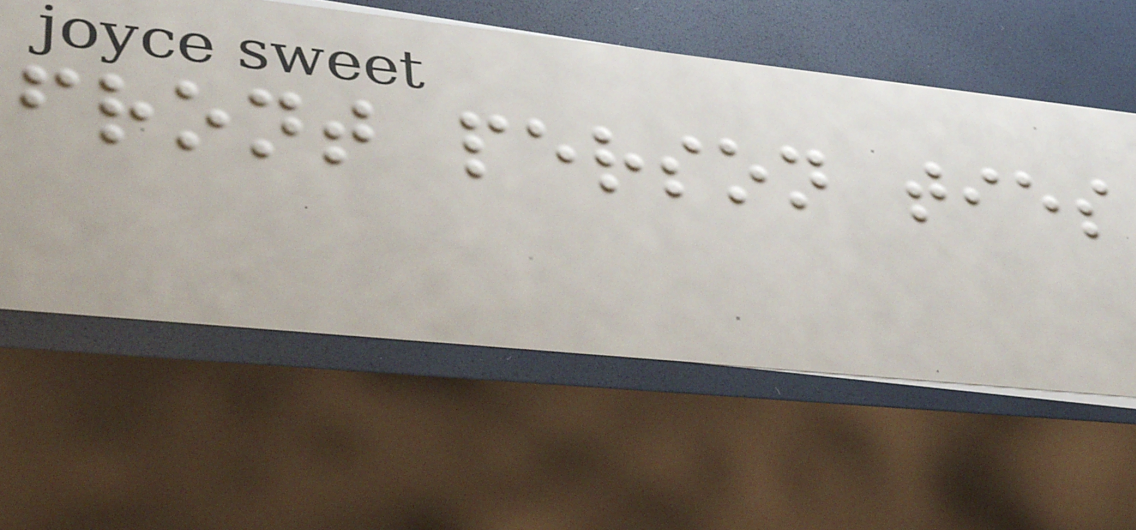front person ties
